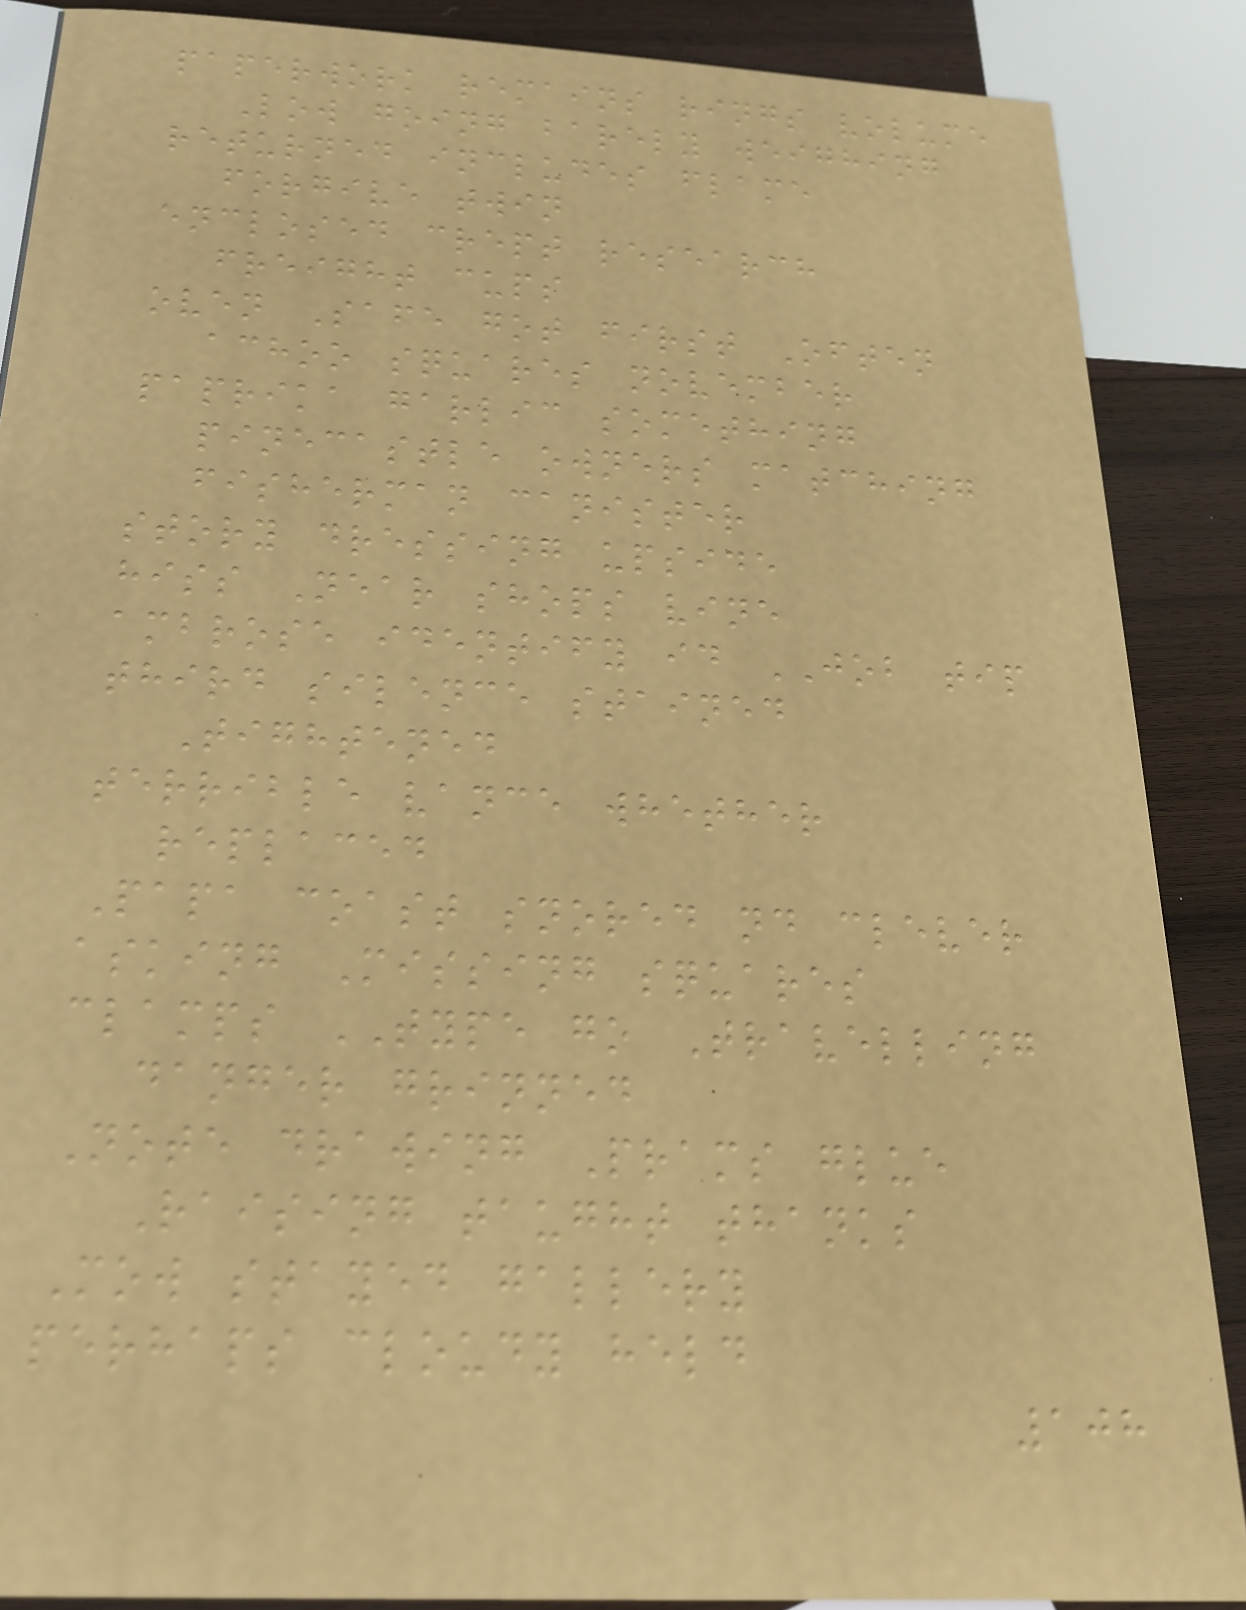paperwork remains rings volume
Low going barely weighing
returned includes flame
forgive twin
enclosed crept research
freight cups
oven Safe got first Often
achoo squares november
paprika garlic something
pinecastle owners matching
fisherman canister
story dressing upside
hiss Near shops vine
ambrose identify id JOB tip
third silence stained
Tightened
terrible vance whether
replaced
Papa coast snored nd clever
asking Missing squares
clamps TYPE go Travelling
danger grinned
Note drawing Prams glue
Raising taught thanks
Mow stayed gallery
perhaps cloudy held
108
